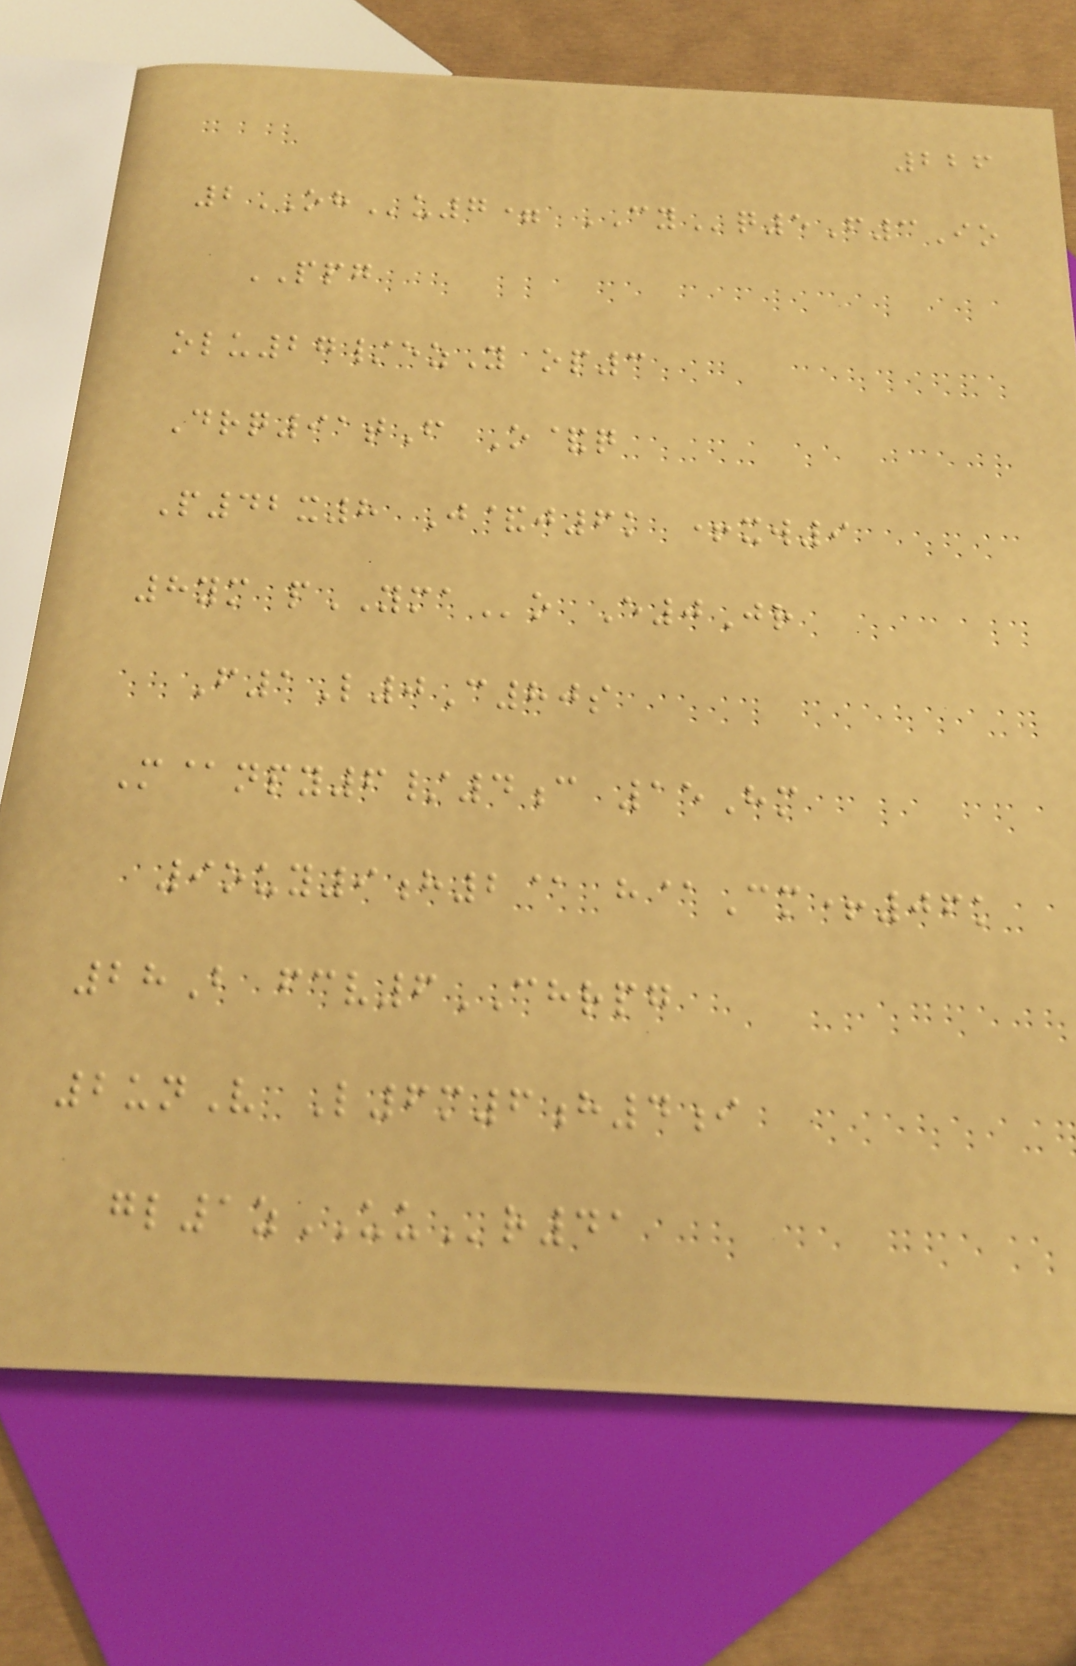226
2OHu7= CYq5F3Io
PPG
olu27/ezY op3
Drq91tF O&q
P42x8 J&j6k +xw9
8ym pYMAo E0Jr
F1L0C80s
M@npy6/4c 15Hm
9ouy9h2@ h@Cm+06k
28B fcv6CHRPG
2unV L6m6h4i
gl1zUUr41
